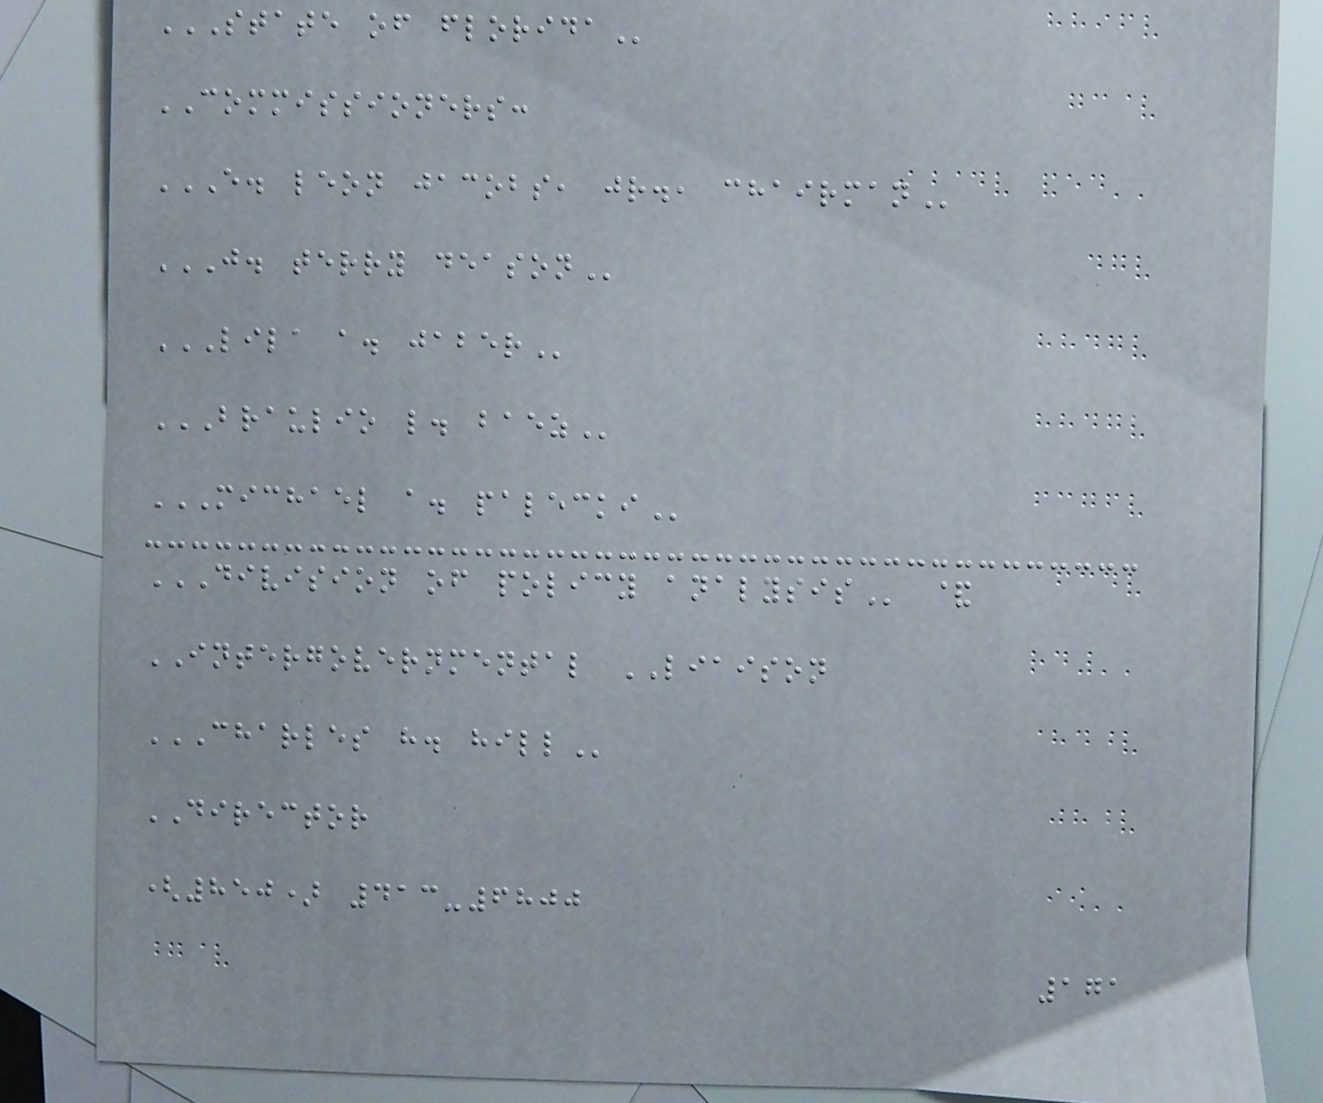STATE OF FLORIDA
COMMISSIONERS:
E. LEON JACOBS, JR., CHAIRMAN
J. TERRY DEASON
LILA A. JABER
BRAULIO L. BAEZ
MICHAEL A. PALECKI
DIVISION OF POLICY ANALYSIS &
INTERGOVERNMENTAL LIAISON
CHARLES H. HILL
DIRECTOR
(850) 413-6800
171
